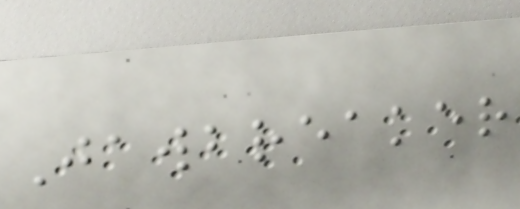Jawbreaker
